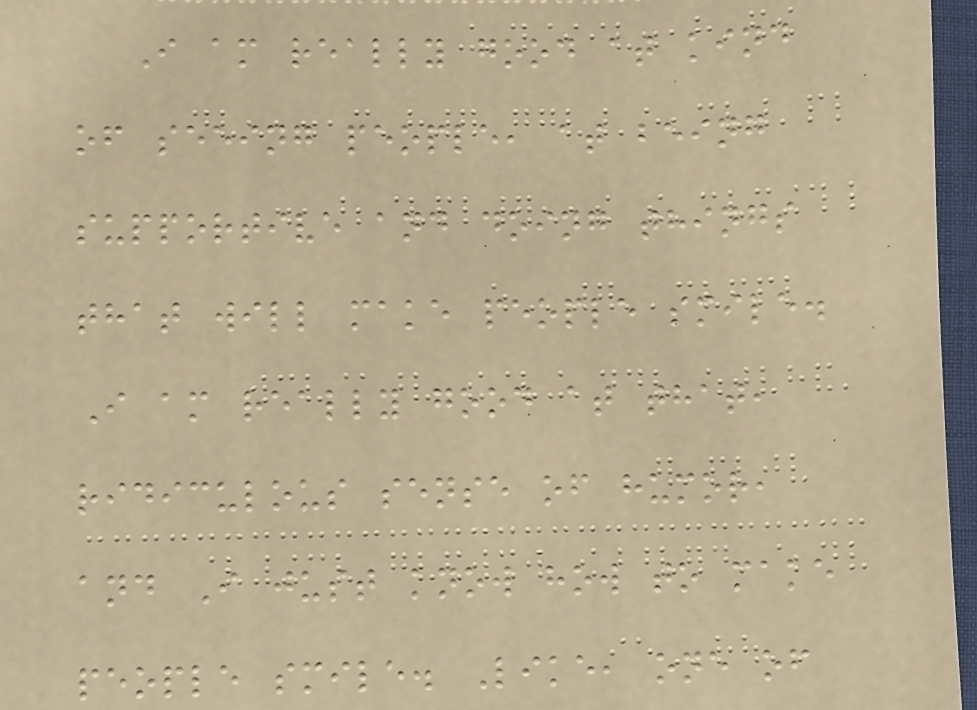I am really good at kind
of seeing people, at being
supportive and doing things
that will make people smile.
I am really good at that,
ridiculous sense of humor,
and I just know how to make
people smile. Like, one of
